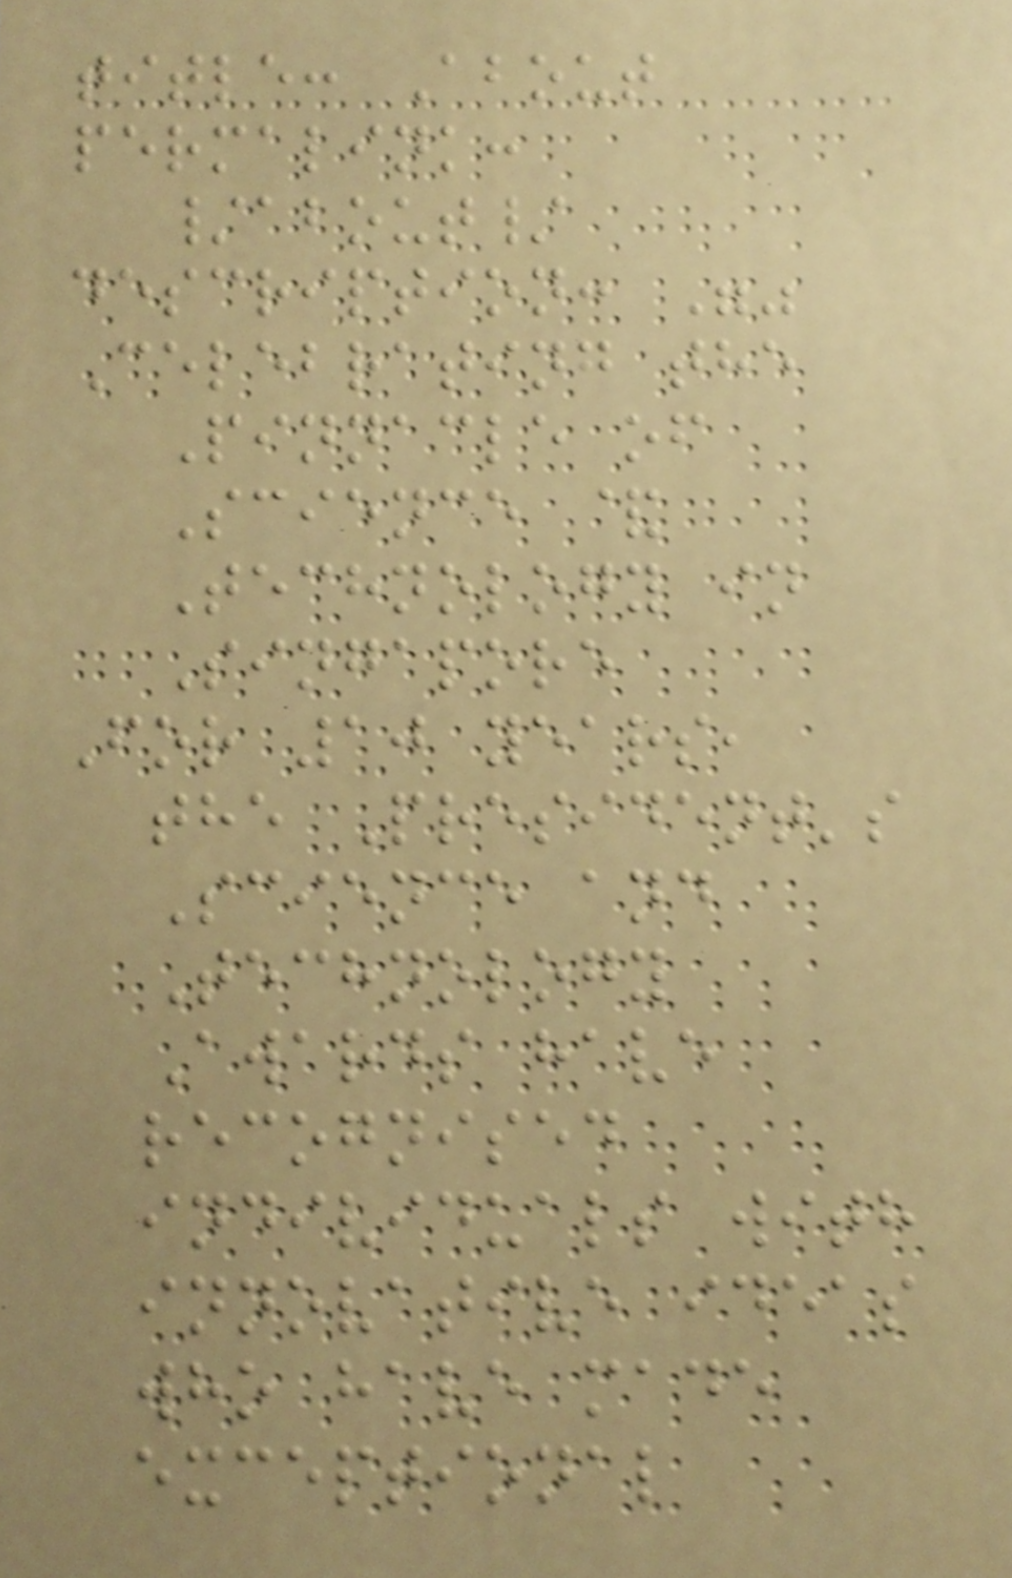title: About
permalink:
/about/
description: ""
Celebrating the
Pinnacle of
Science &
Technology in
Singapore
For 10 years,
the President's
Science and
Technology
Awards have
recognised
individuals with
innovative ideas
who have made
exceptional
